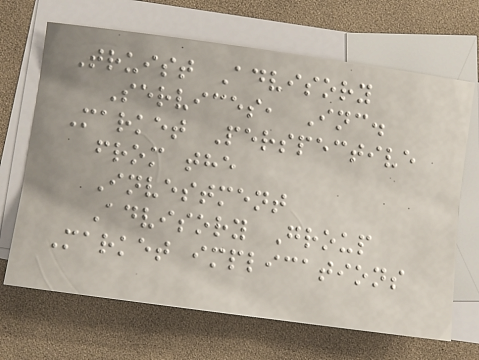Truist Advisory
Services, Inc.
Market Perspective
from the
Investment
Advisory Group
Market implications
